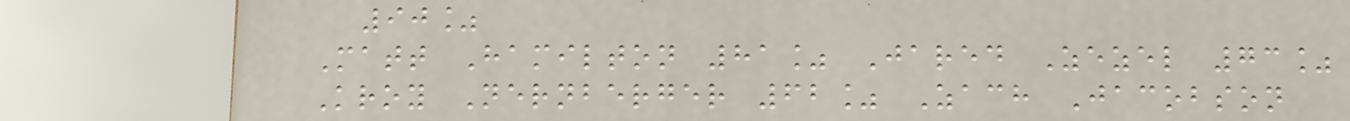90%
Matt Hamilton 81% Jared Zezel 73%
Kroy Nernberger 62% Zach Jacobson
